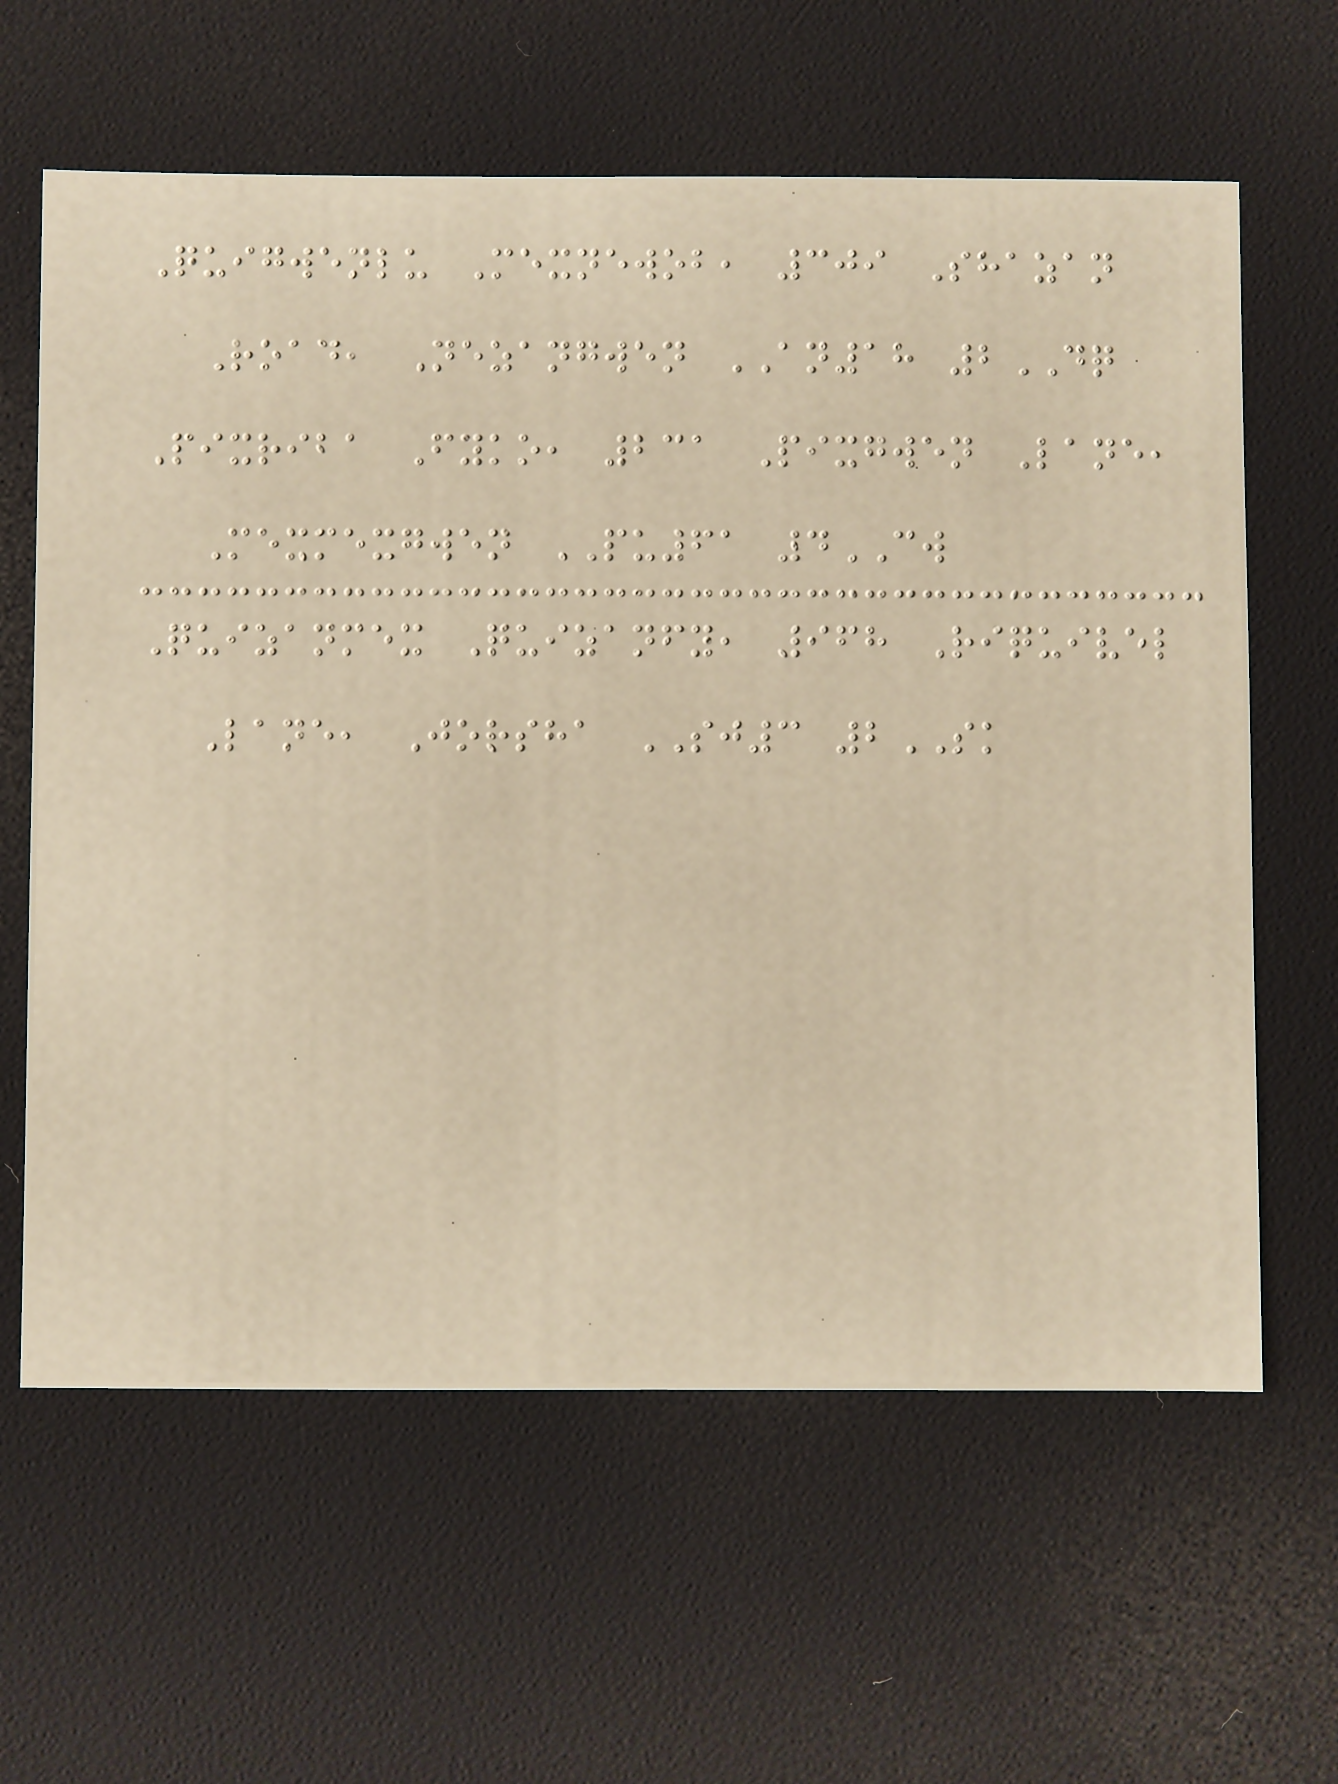Quigwenlu Mexnewob, 309 Shazan
Road, Nezangwen AN18 2DQ
Pixriba Fyko, 231 Pixgwen Lane,
Mexmexgwen PU61 4CW
Quizanmex Quizanfy, 968 Riquivel
Lane, Jorsha SJ3 2SK
